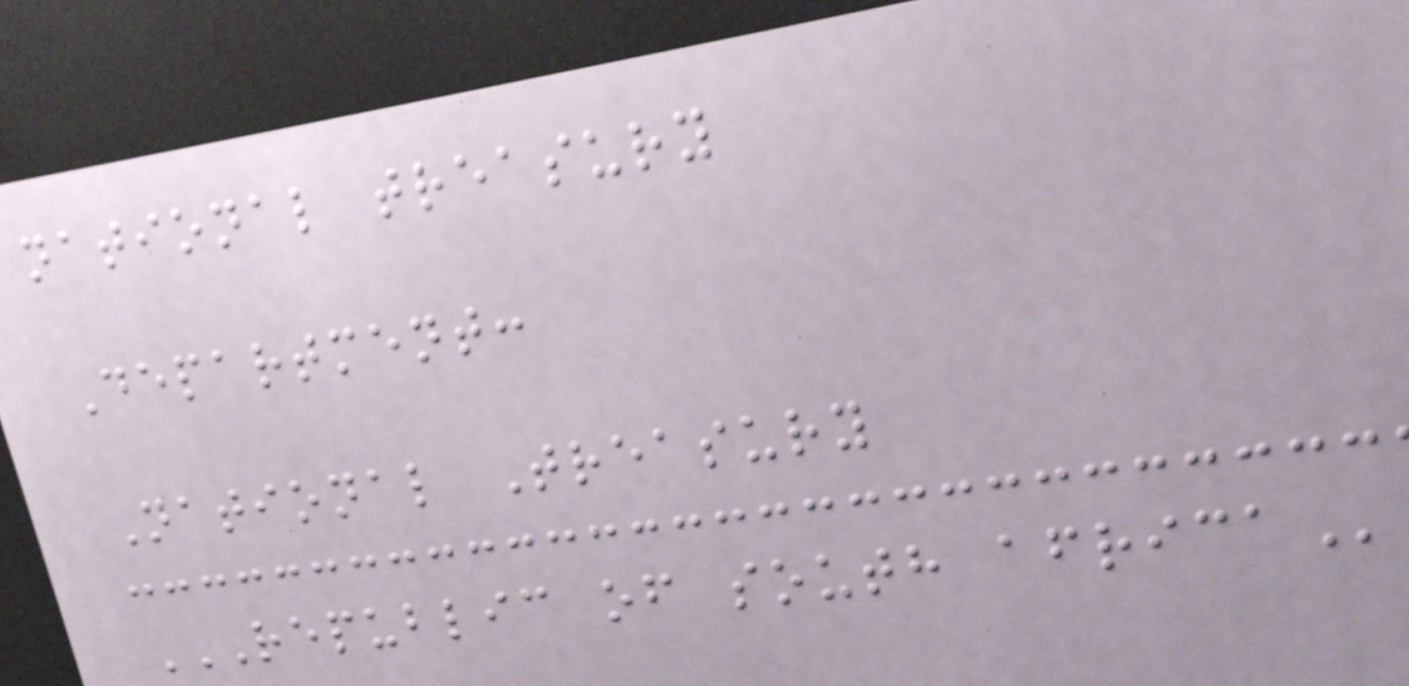national treasury
Department:
National Treasury
REPUBLIC OF SOUTH AFRICA
